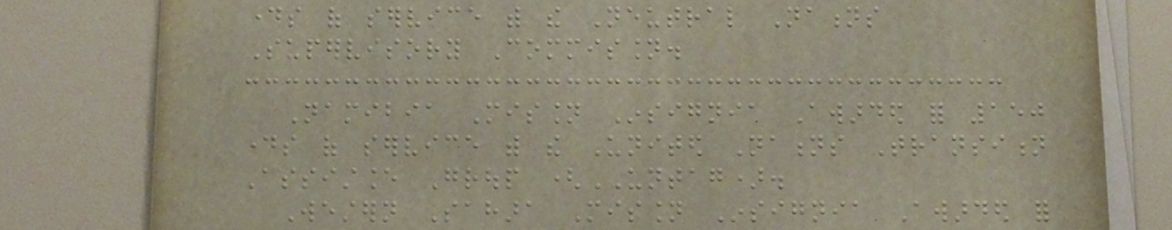days of service with the Neutral Nations
Supervisory Commission.
Namibia Mission Insignia Awarded for 150
days of service with the United Nations Transition
Assistance Group (UNTAG).
Western Sahara Mission Insignia Awarded for
